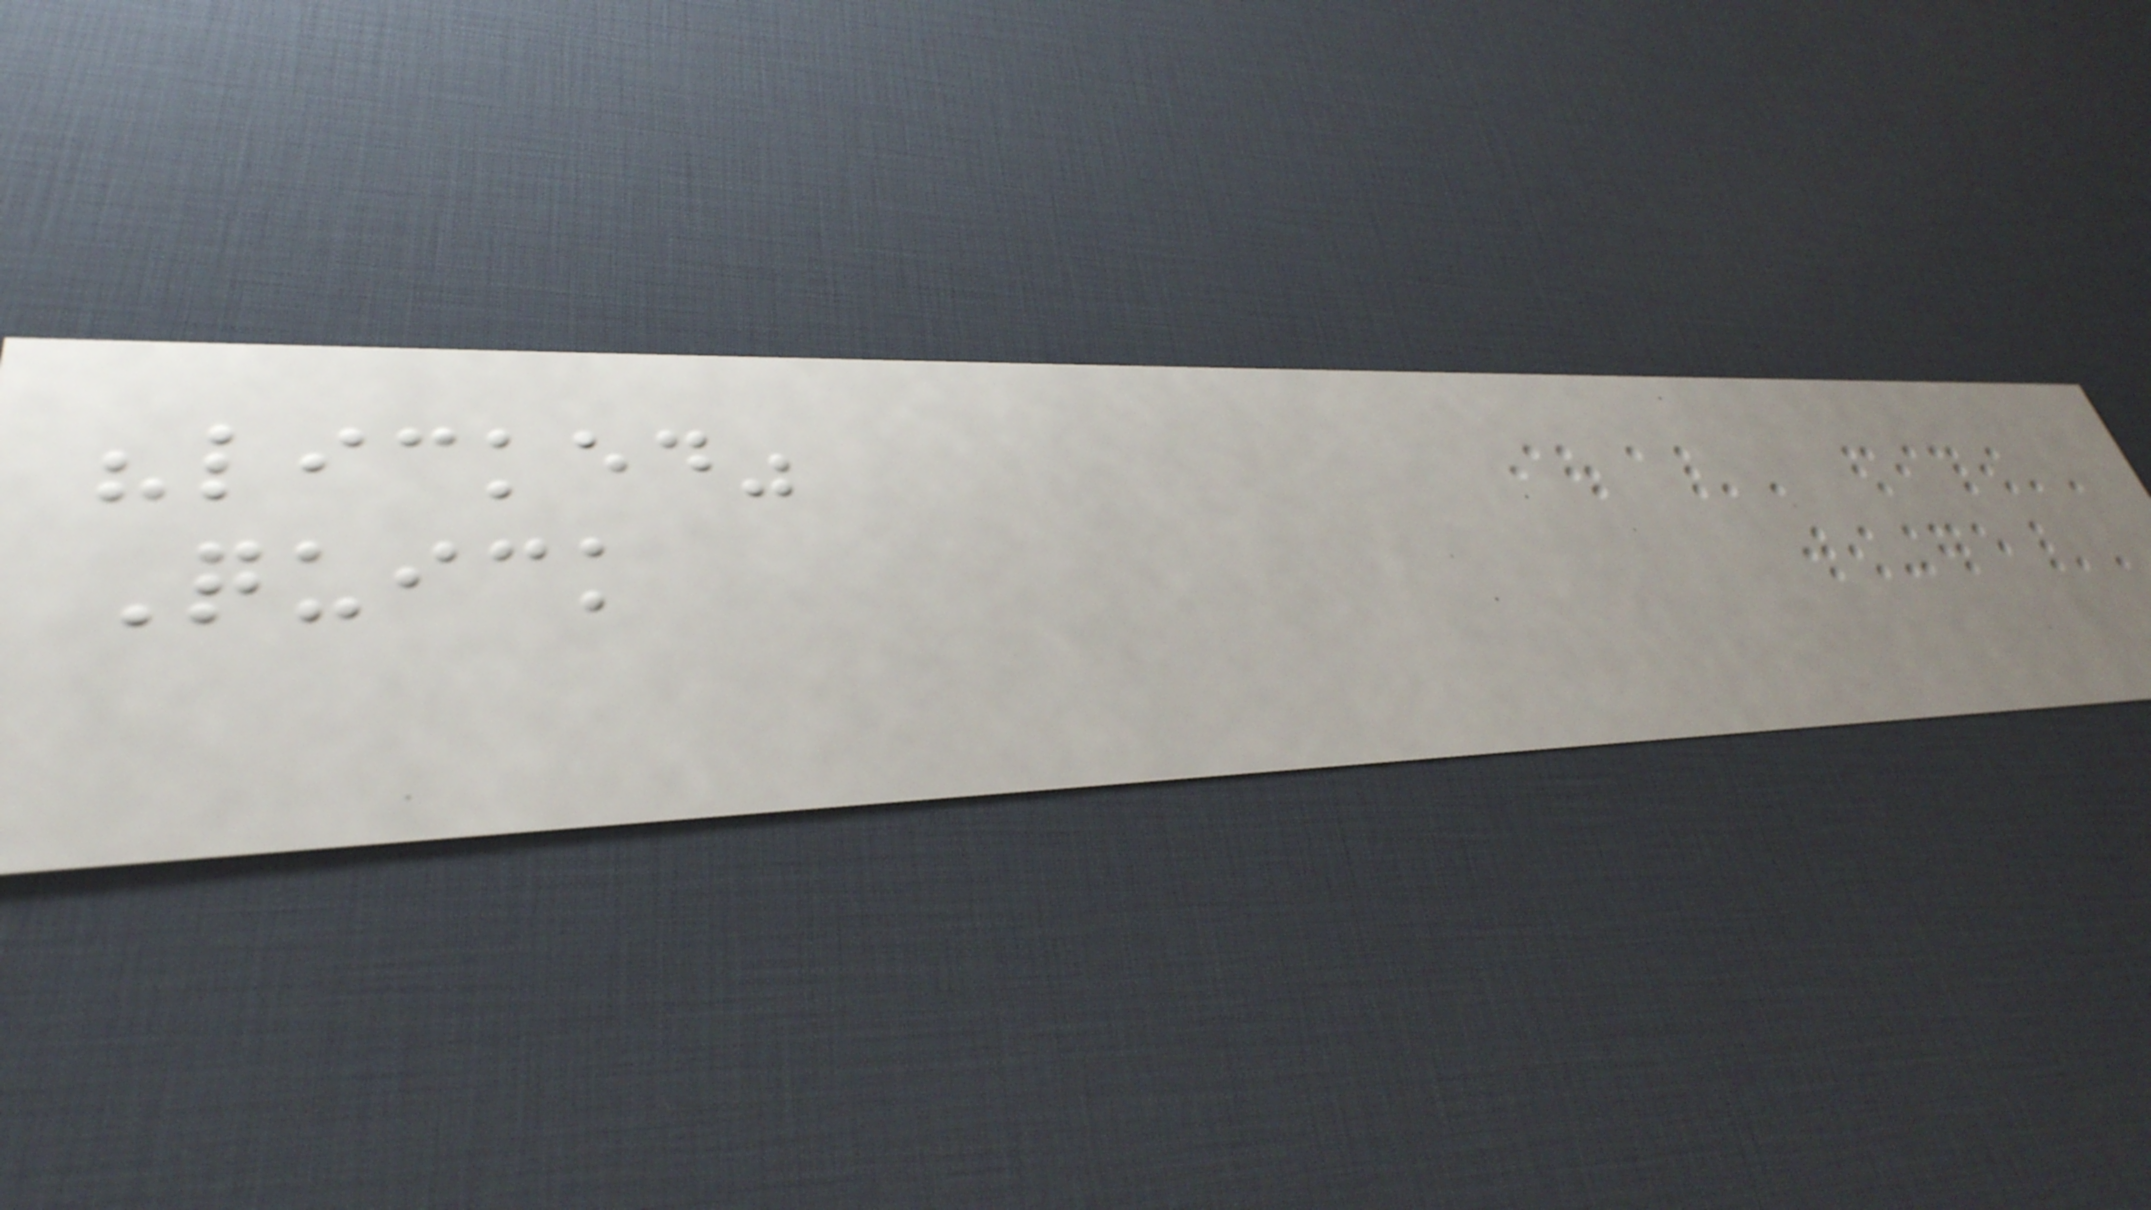"licked"
Quick
